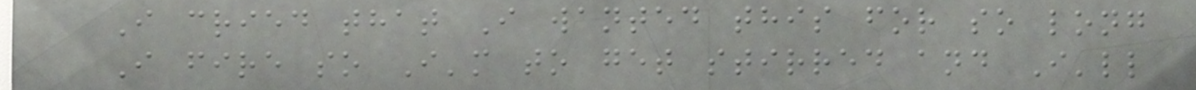I cried that I wanted this for so long
I fire so I'm to get stirred and I'll
